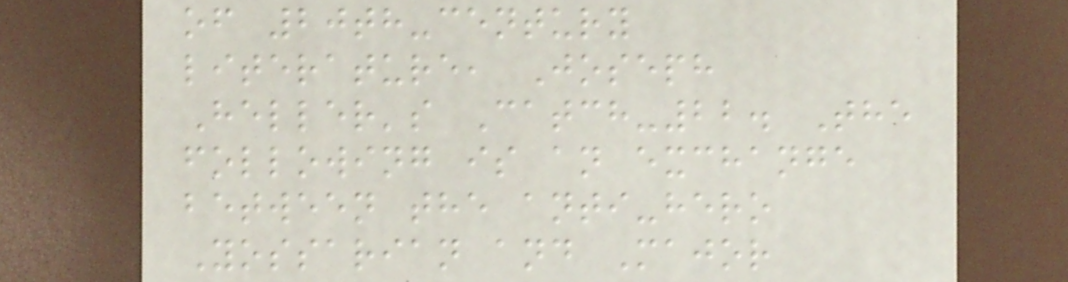of 20th-century
literature, Joseph
Heller's Catch-22. The
following is an exchange
between the anti-hero
Yossarian and Major
